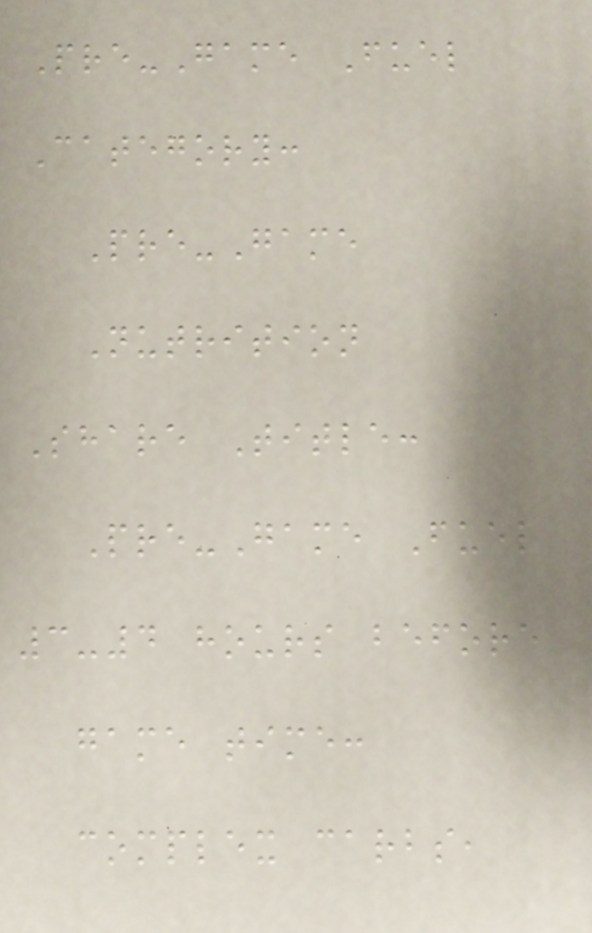Pre-Game Fuel
Category:
Pre-Game
Nutrition
Share Title:
Pre-Game Fuel
3-4 hours before
game time:
complex carbs,
